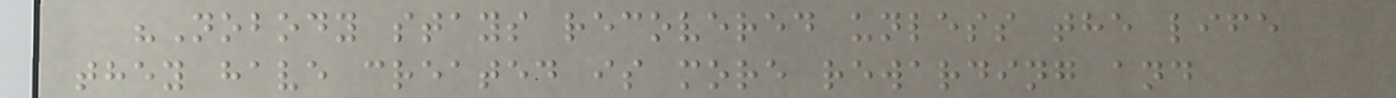"Nobody stays recovered unless the life
they have created is more rewarding and
